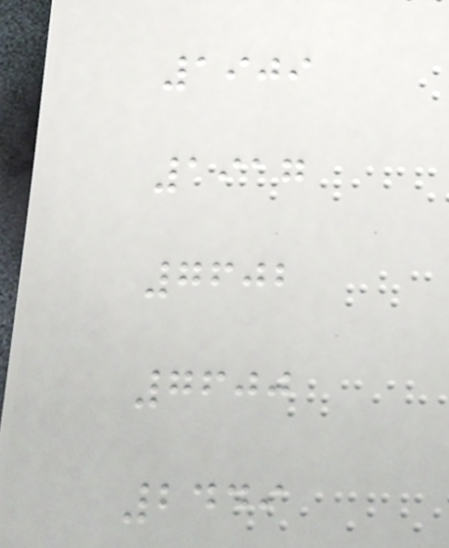1909
1917
7602
7600
2449
